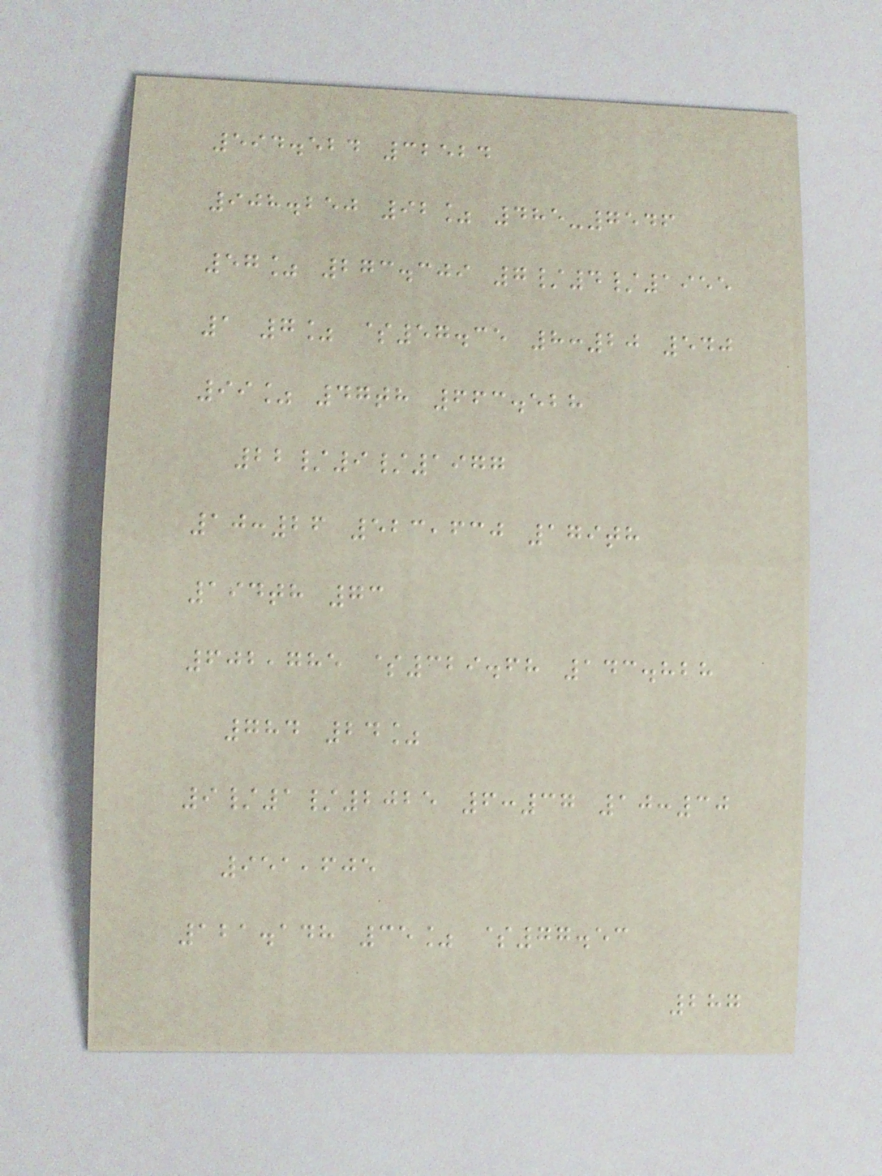594.524 32524
908.250 92% 485-7546
57% 273.309 7/4/1955
1 7% $57.35 8:20 540
99% 47th 663.528
22/9/1977
10:26 523,630 179th
194th 73
602,785 $329.68 143.828
784 24%
9/1/2025 6:37 10:30
951,605
121.148 35% $77.53
287
